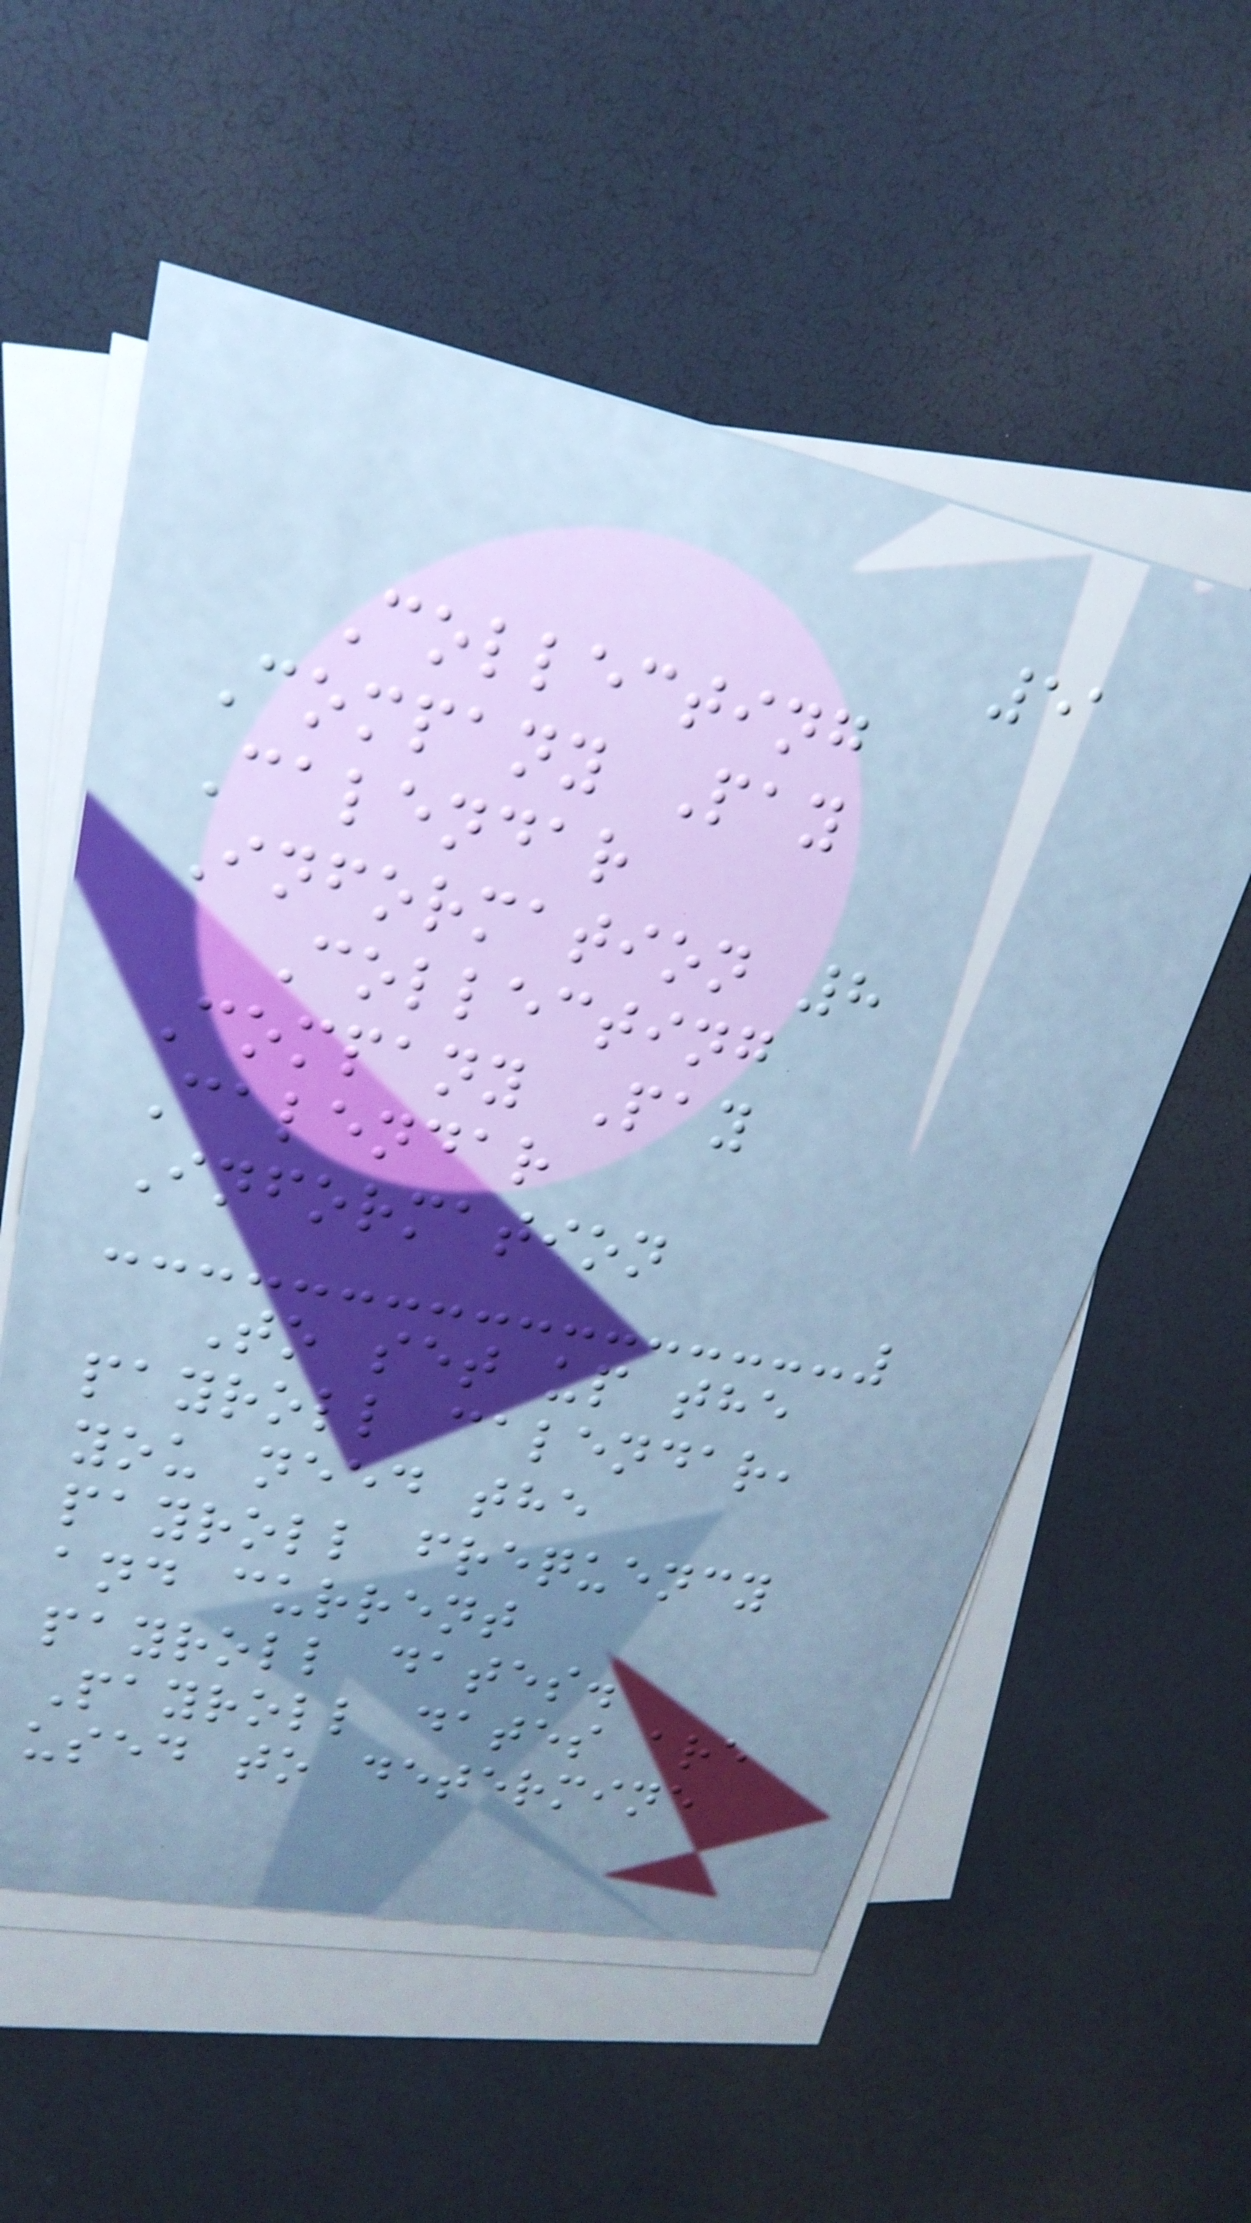51
Collecting
Company Pay
Calendar
Information 8
Collecting
Company Pay
Calendar
Information
To set up the
payroll calendar,
you need the
payroll frequency
and current
payroll dates.
Payroll dates are
used to determine
